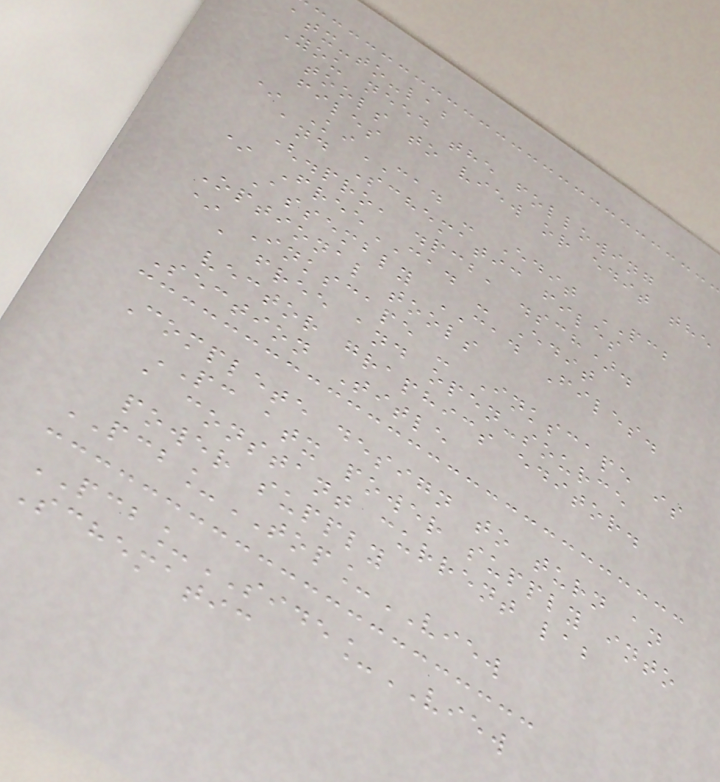atx-to-lab
You need the following
tools to view or edit the
files
* KiCAD - Edit PCB
and Schematic files
(.pro, .pcb, .sch).
* FreeCAD - Edit
Assembly CAD Files.
Optional tools
* Inkscape - Inkscape is
a free and open-source
vector graphics editor.
Section Title
Complete design to turn an
PC atx power supply into
a constant current lab
power supply
PCB_TOP_VIEW
PCB_SIDE_VIEW
Schematic
